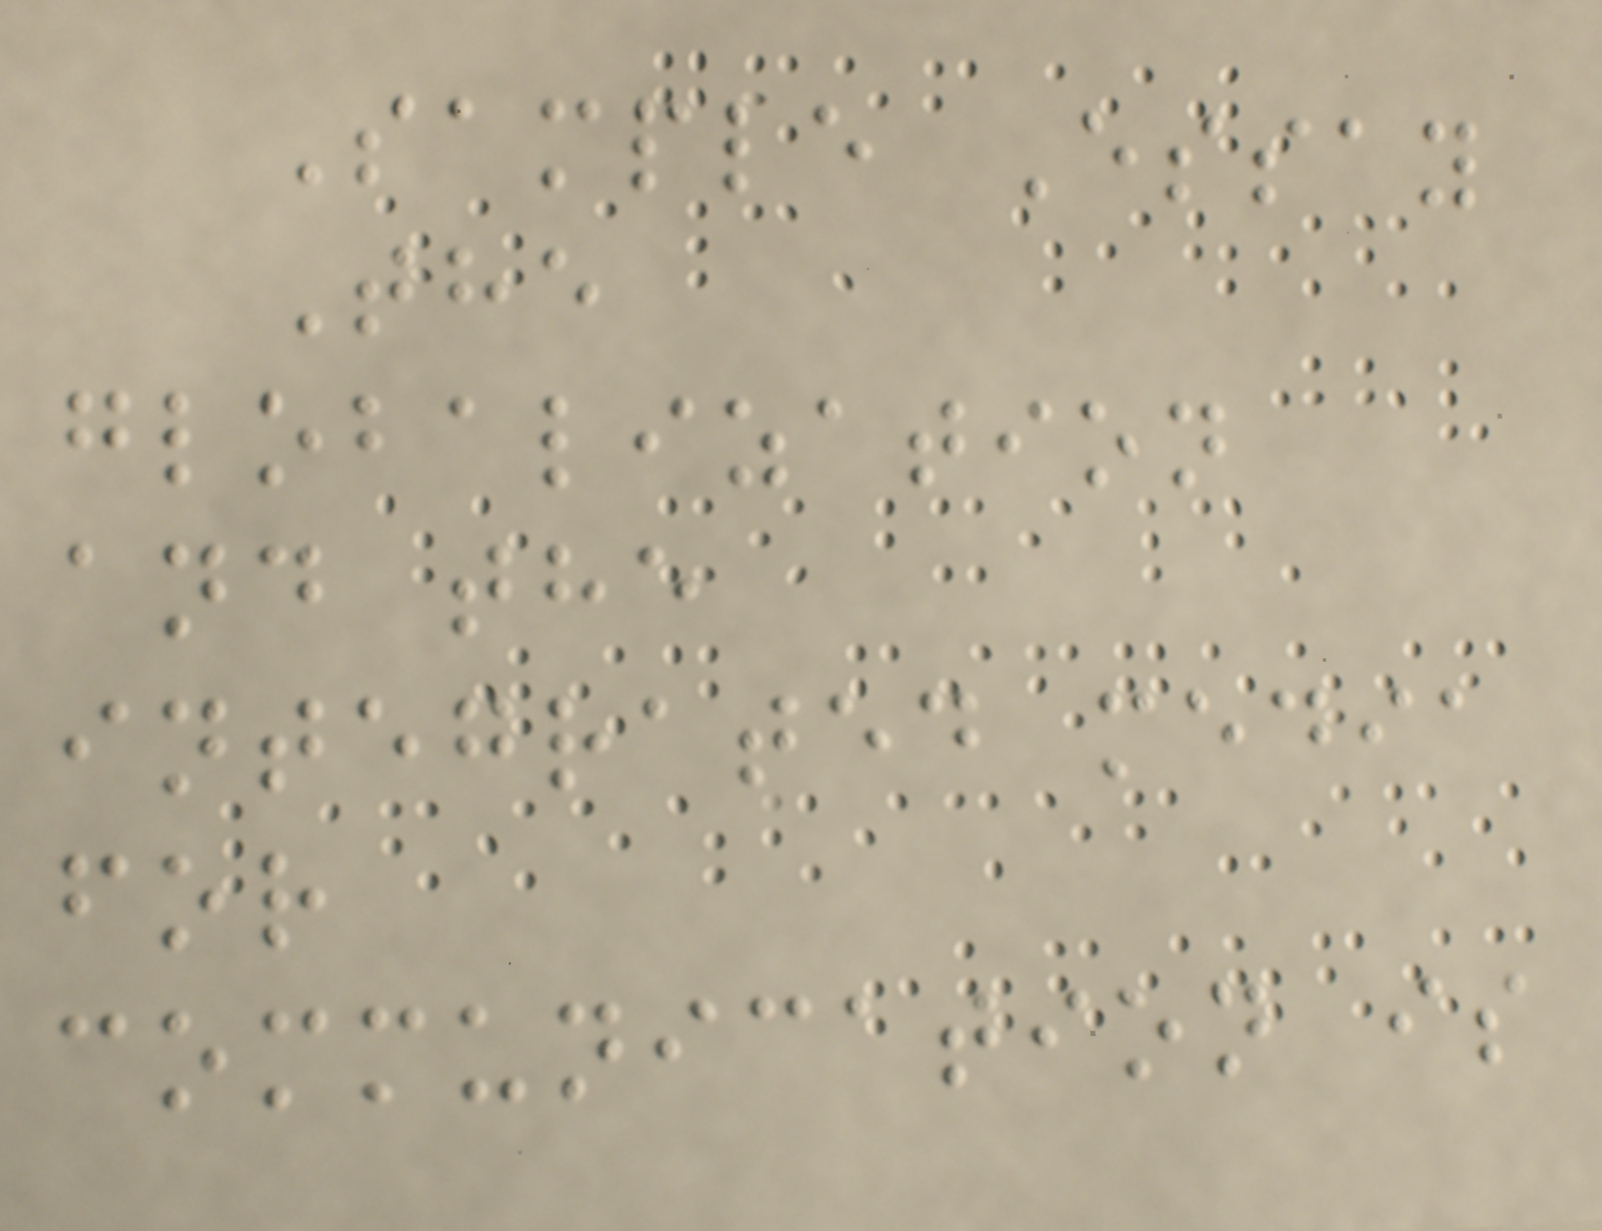Sample Essay
The
globalization
and the
integrated media
for
communication is
